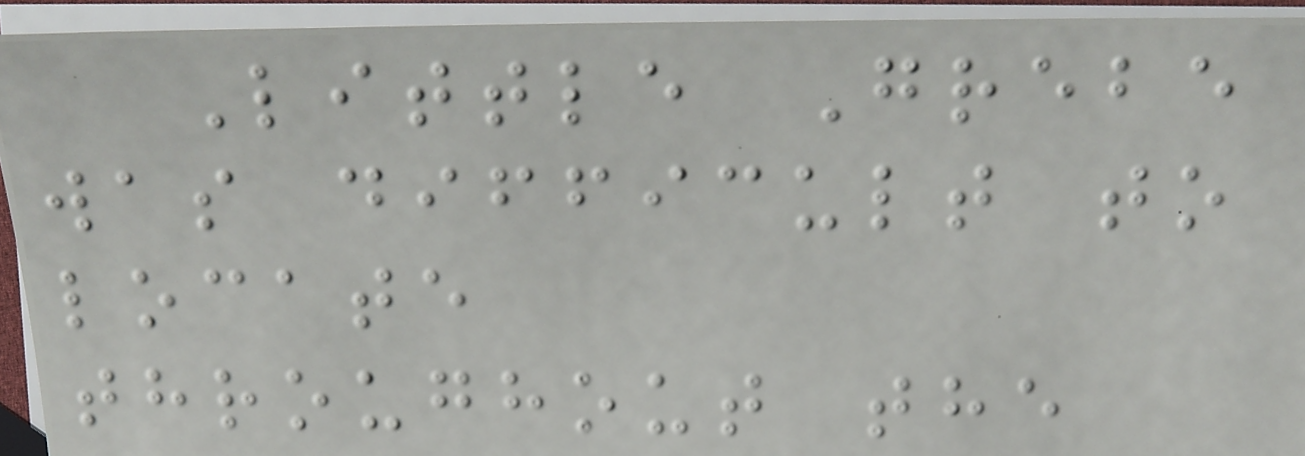Little Grebe
was difficult to
locate
throughout the
